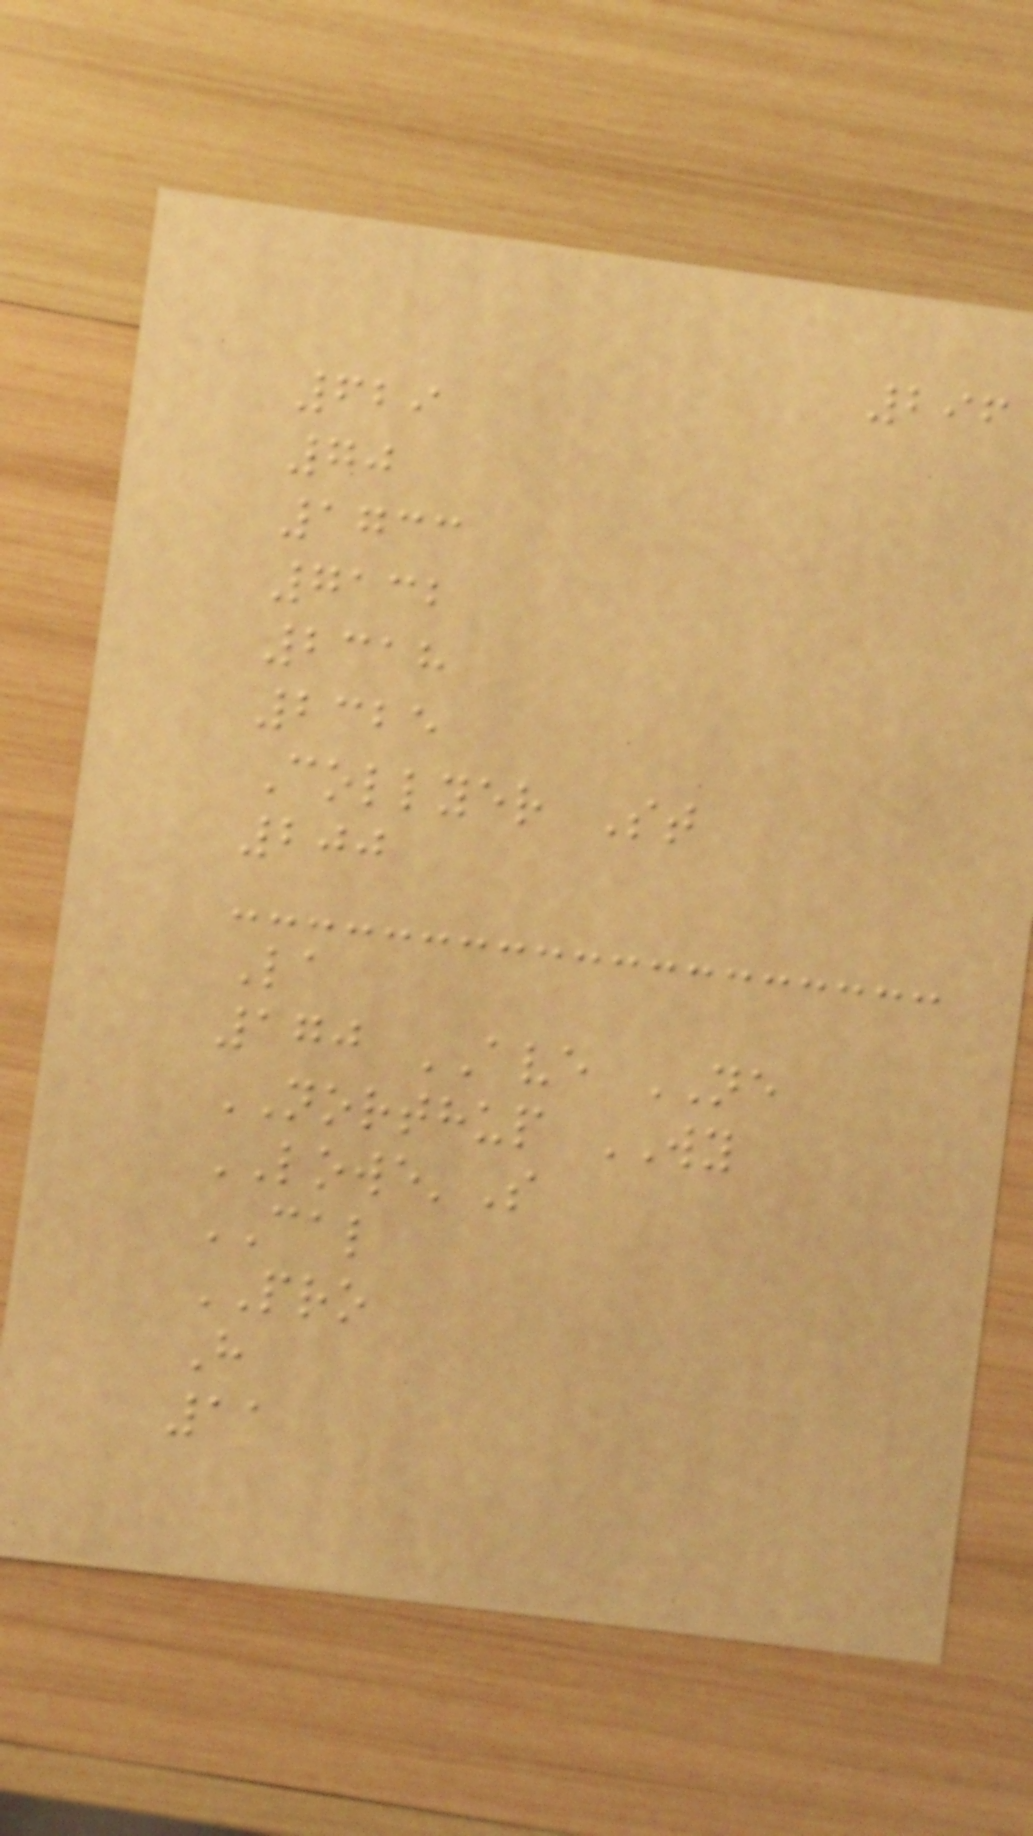296
629
70
1733
7132
2318
2325
Collyer St
200
La
170 AVE NE
NORTHUP WY
LOWE'S
CAL
PRO
H
11
